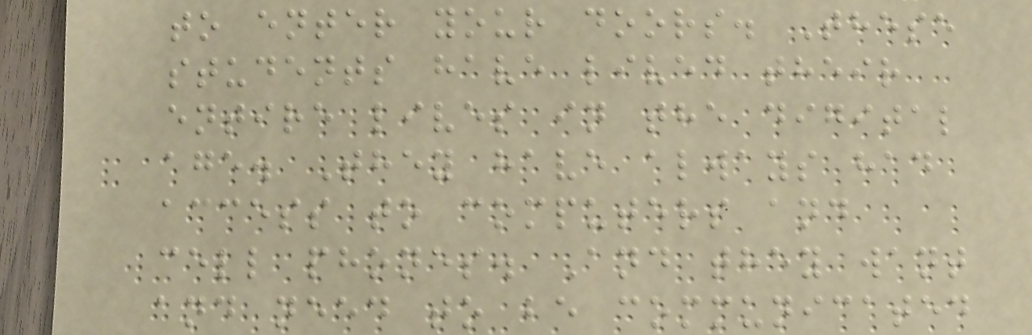to enter your doors. These
students have lived their
entire lives in the digital
age. They have always had
access to computers and
cell phones. And they want
and need to be communicated
